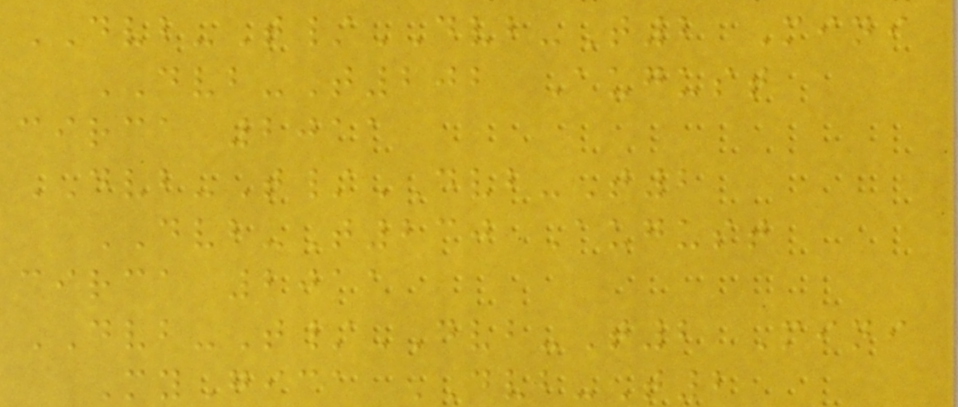DVB-T/DVB-T2 Mini
DVB-T202 August
circa 2011
DVB-T/DVB-T2
DVB-T230 August
circa 2011
DVB-T/DVB-T2 Mini
MyGica DVB-T2
